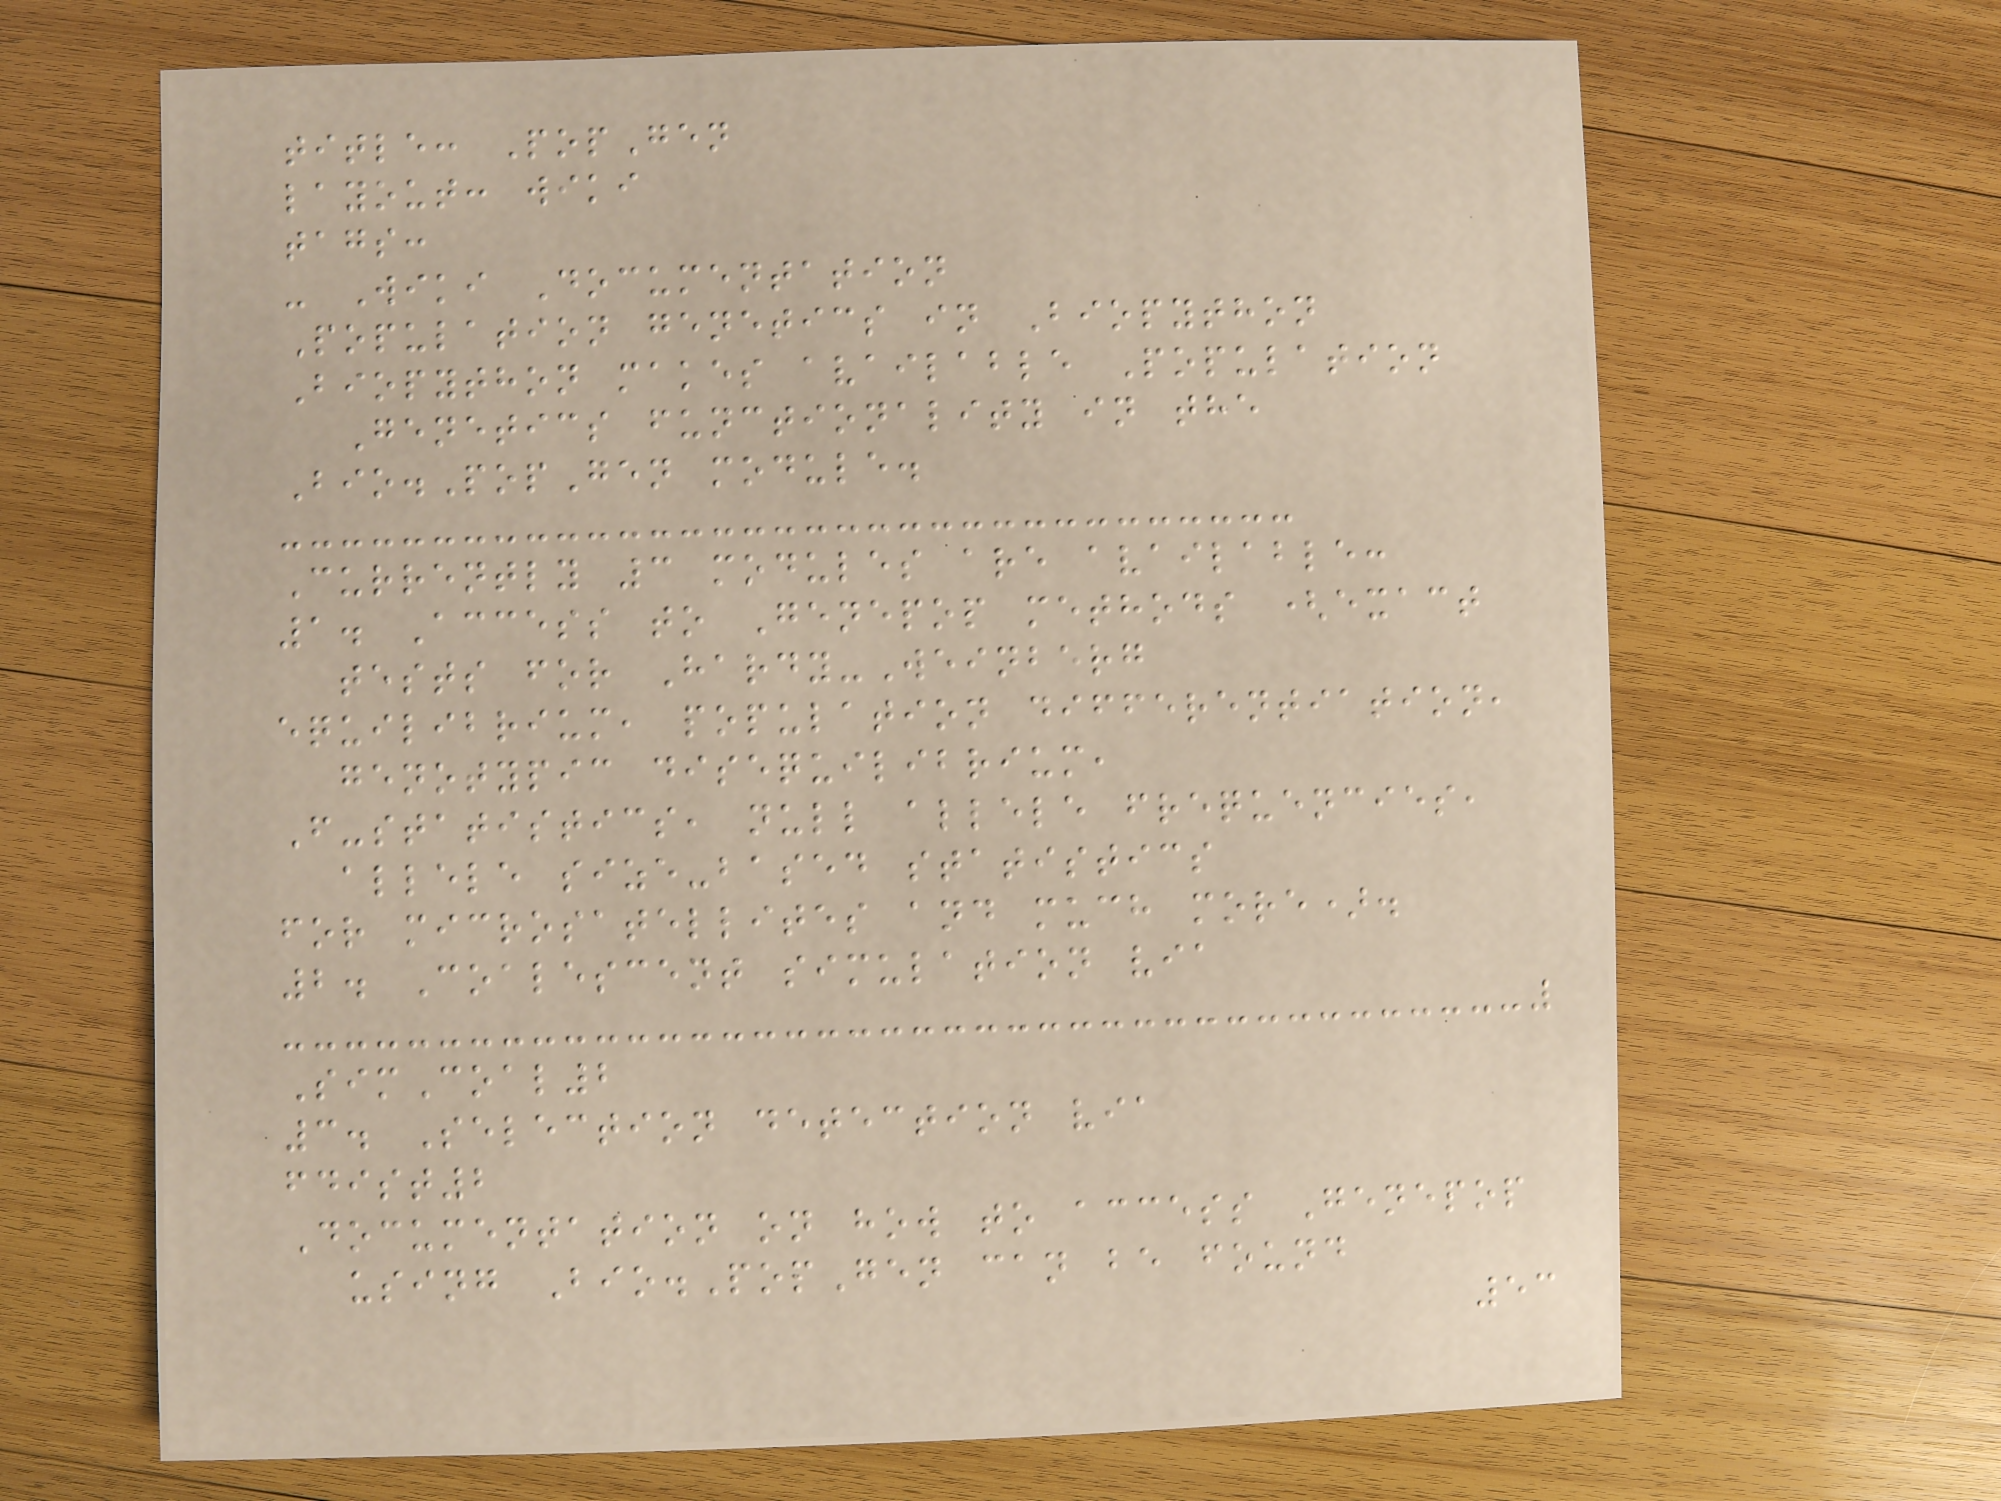title: PopGen
layout: wiki
tags:
- Wiki Documentation
Population genetics in Biopython
Biopython makes available Population
Genetics functionality in the
Bio.PopGen module.
Currently 3 modules are available:
1. Access to Genepop methods (exact
tests for Hardy-Weinberg
equilibrium, population differentiation,
genotypic disequilibrium,
F-statistics, null allele frequencies,
allele size-based statistics
for microsatellites and much more).
2. Coalescent simulation via
SimCoal2
3. Selection detection via
fdist2
Documentation on how to access Genepop
using Bio.PopGen can be found
53
